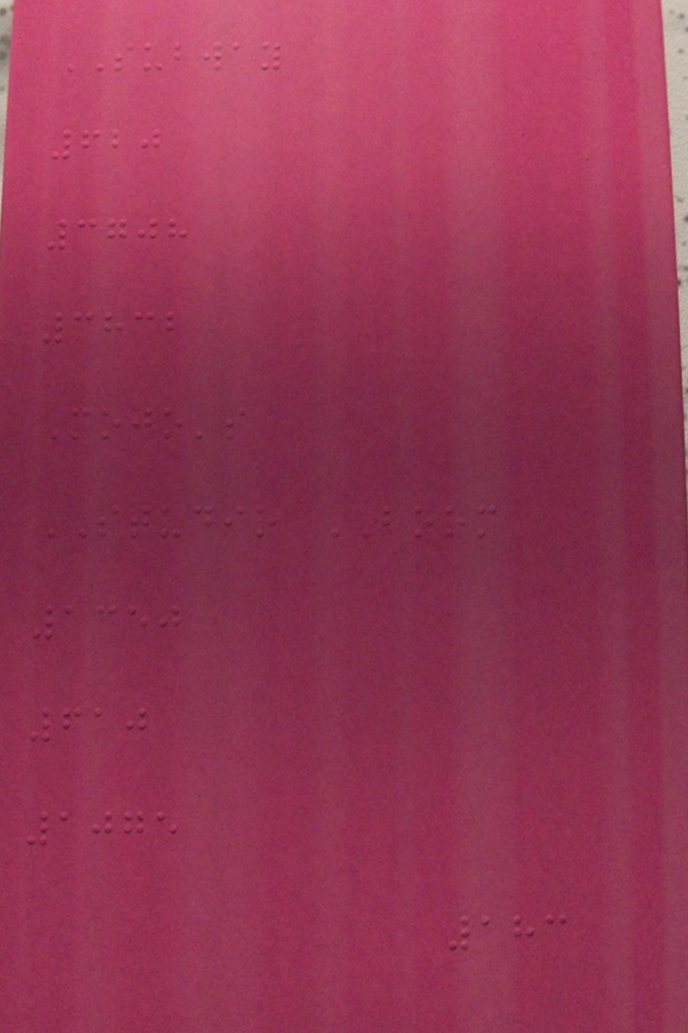SUBWAY
620
3708
3832
Mojo's
STUDIO BOOM
1350
610
1075
183
